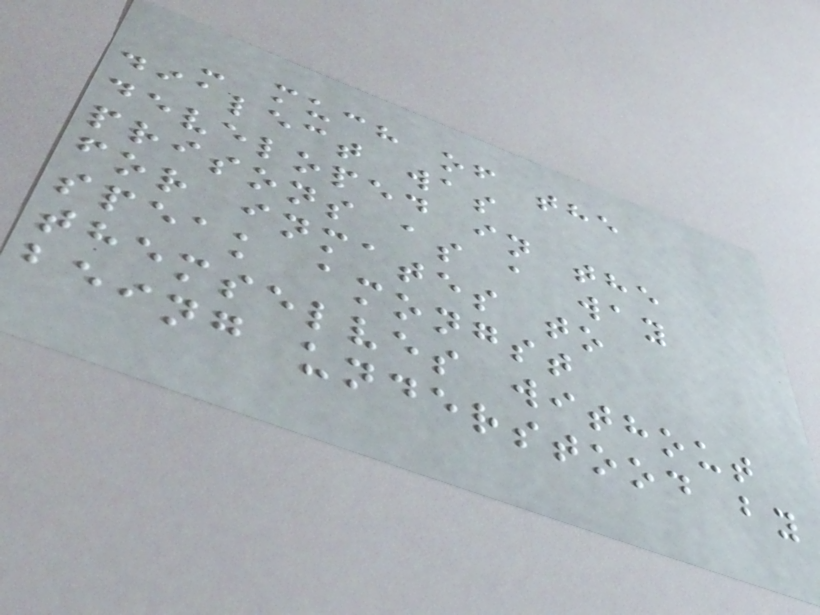- much of the
dialect was
developed in the
prisons as a way
for inmates to
speak amongst
themselves without
being understood by
